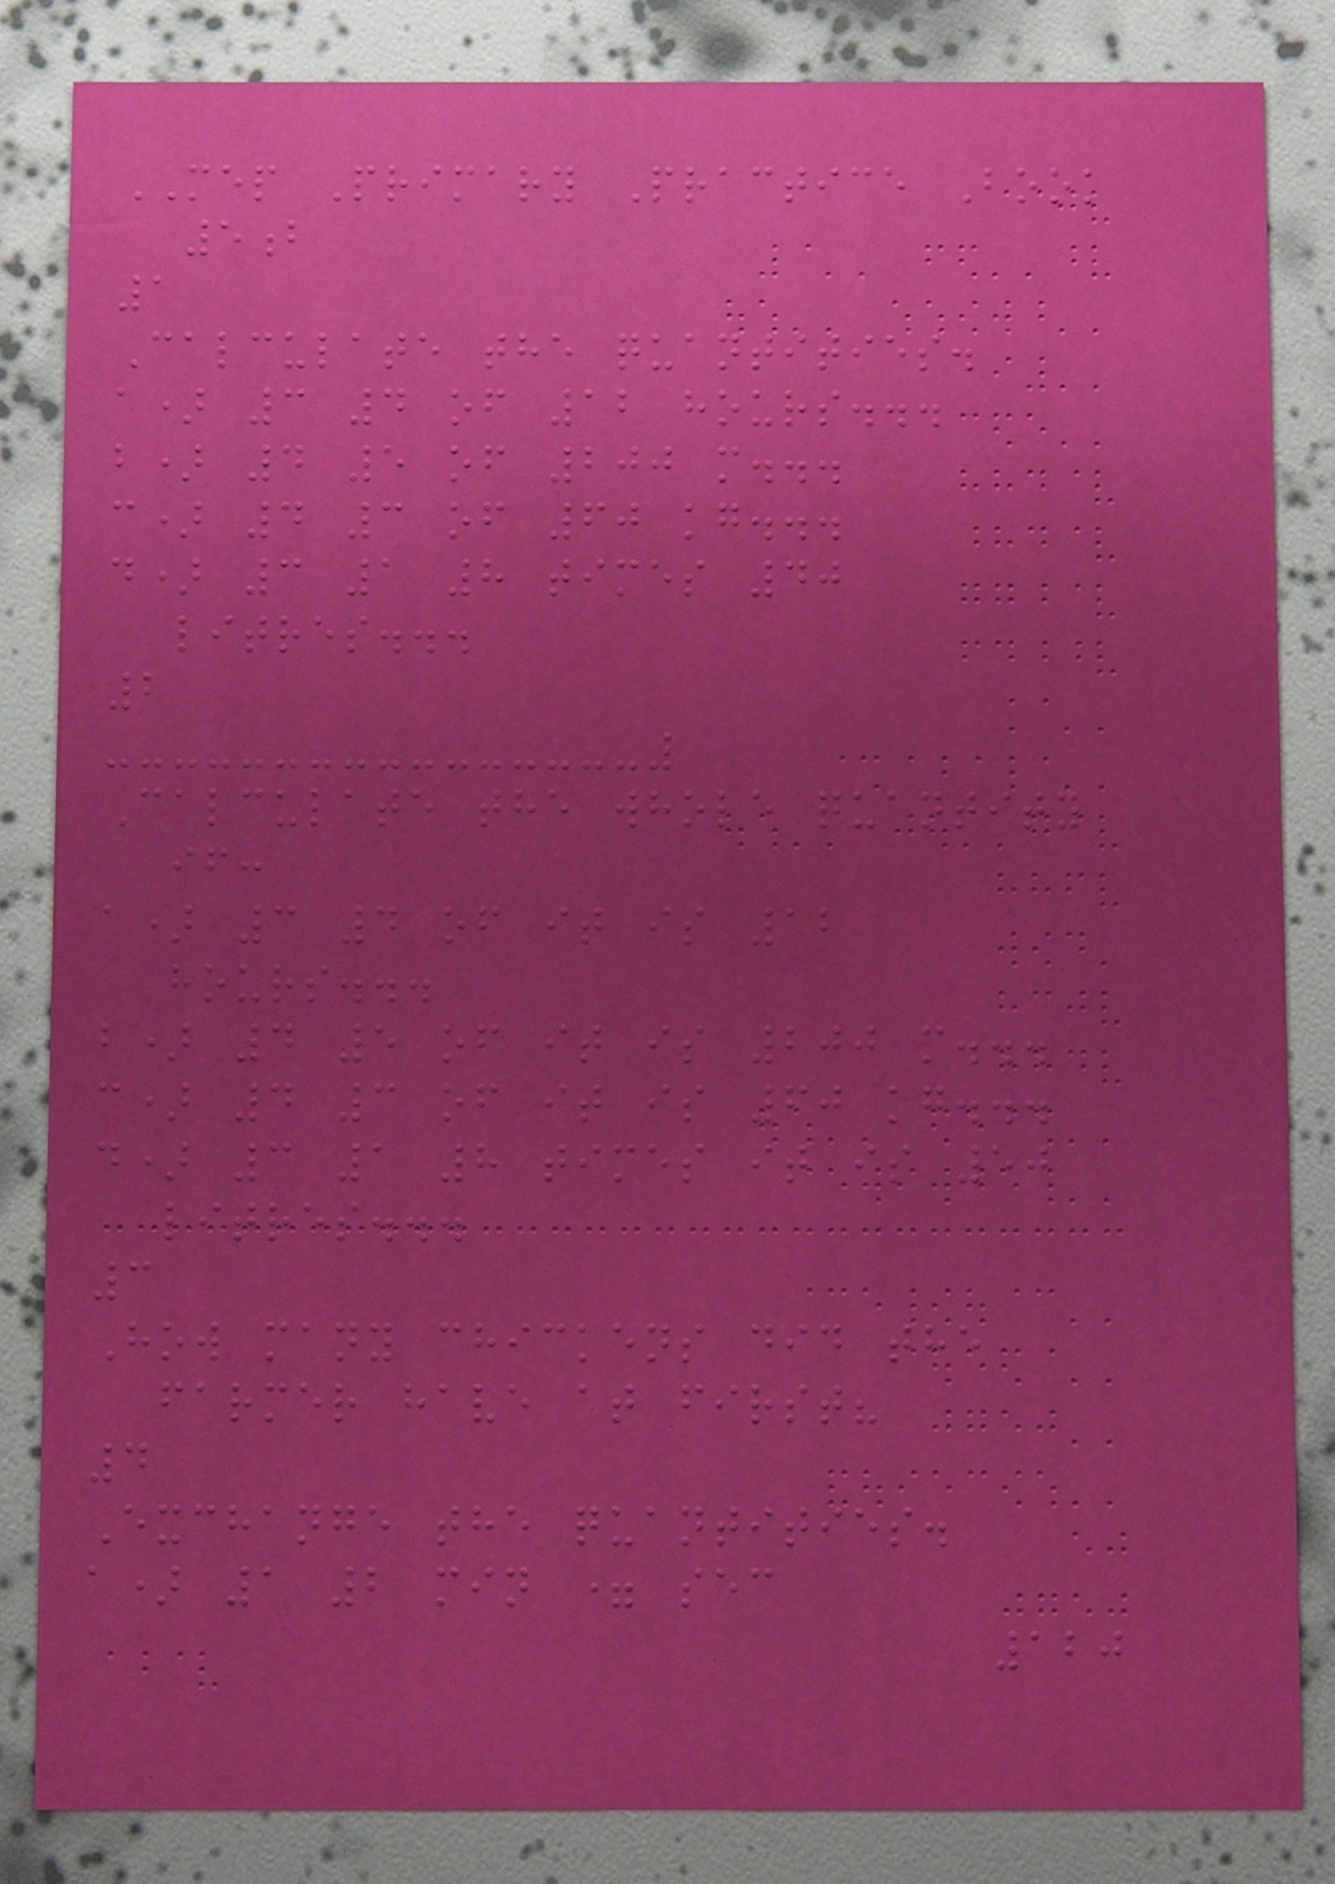MEP Primary Practice Book
5b
1
Calculate the quantities.
a) 3 4 of 12 hours...
b) 4 5 of 200 m...
c) 4 3 of 60 kg...
d) 3 1 8 times 40
litres...
2
Calculate the whole quantity
if:
a) 3 4 of it is 12
hours...
b) 4 5 of it is 200 m...
c) 4 3 of it is 60 kg...
d) 3 1 8 times it is 50
litres...
3
How many chickens did the
farmer have at first?
4
Exchange the quantities.
a) 1 2 min = sec
120
